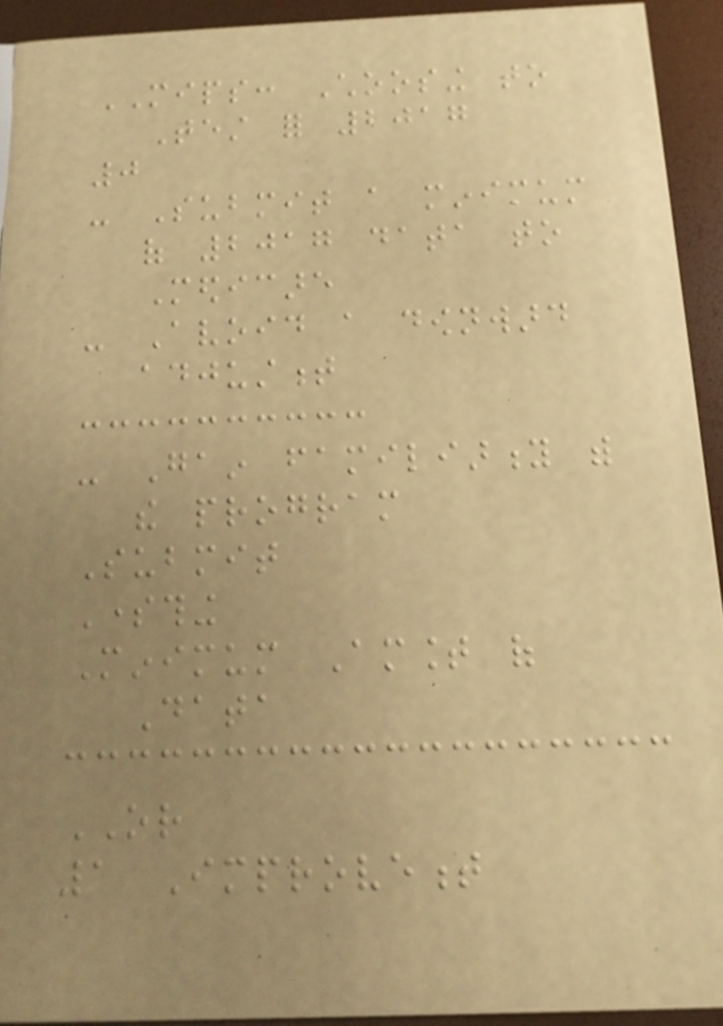MIPS: Choosing to
Test for 2017
0
- Submit a minimum
of 2017 data to
Medicare
- Avoid a downward
adjustment
- Gain familiarity with
the program
Submit
Something
Minimum Amount of
Data
OR
1 Improvement
